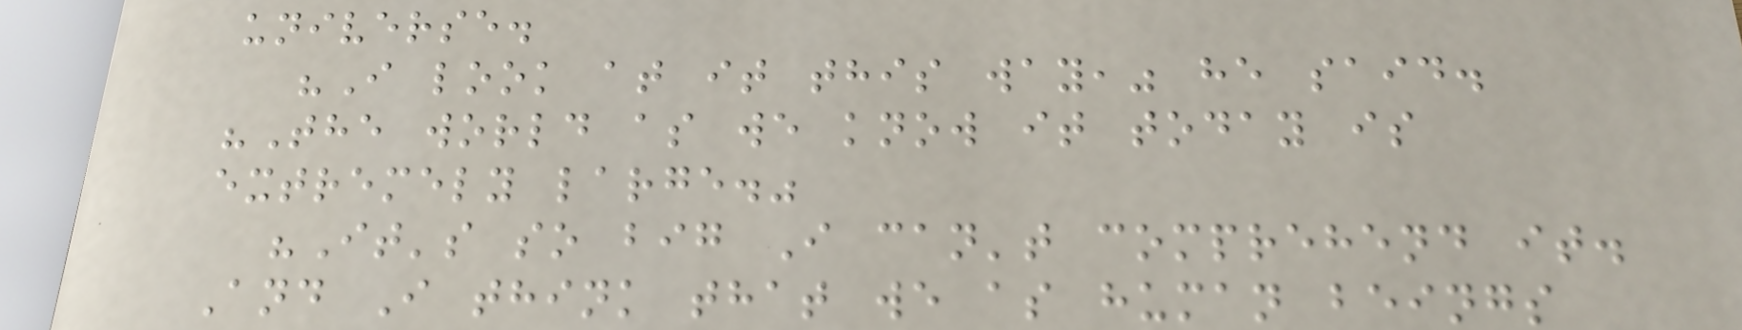universe.
"I look at it this way," he said.
"The world as we know it today is
extremely large."
"It's so big I can't comprehend it.
And I think that we as human beings
